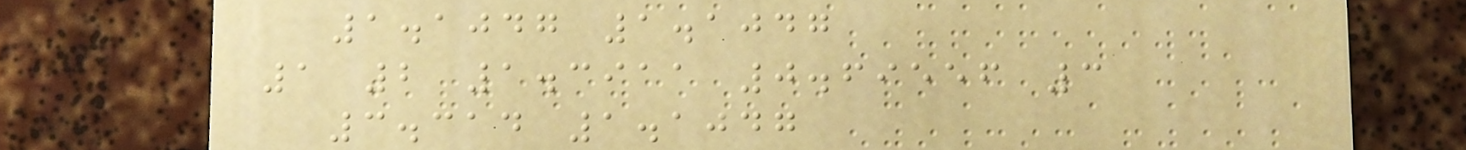1.1047 1.1047
1 2 1.3911 0.69556 3
3.314 1.1047
